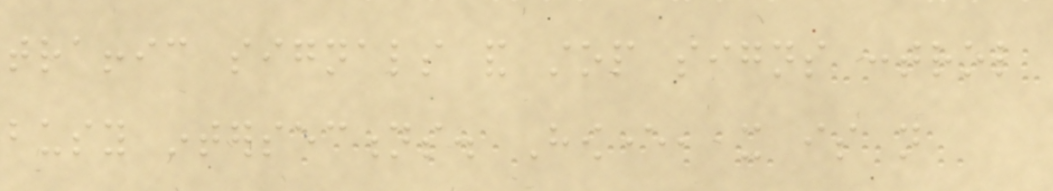traffic signals and stop signs control
busy intersections. However, it is not
